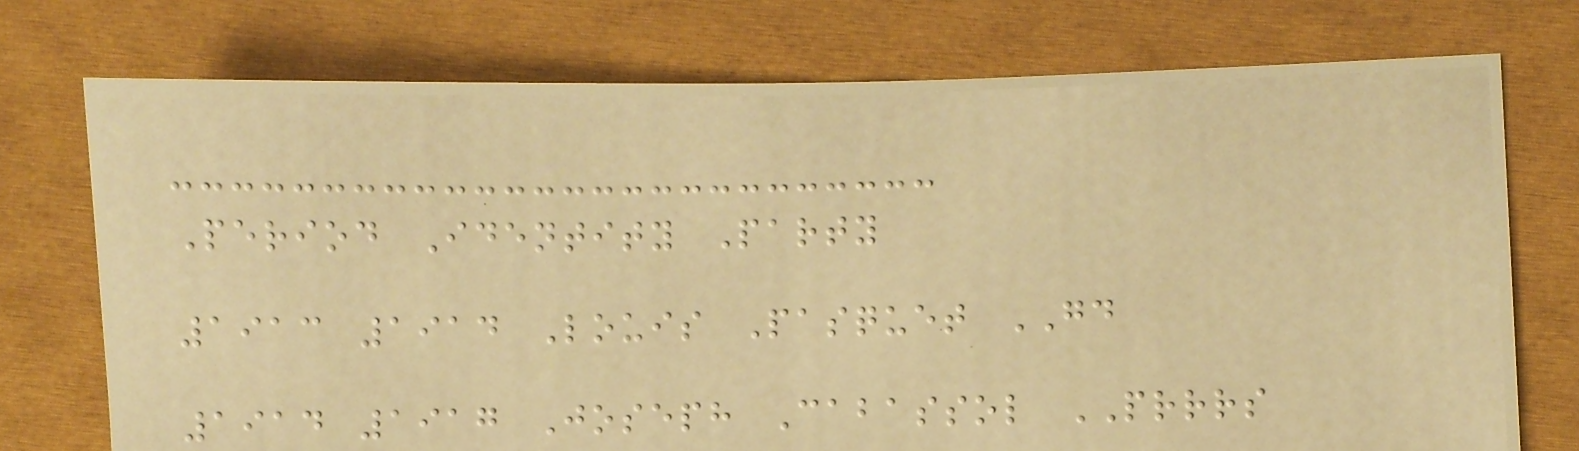Period Identity Party
1913 1914 Louis Pasquet GD
1914 1917 Joseph Cabassol PRRRS
